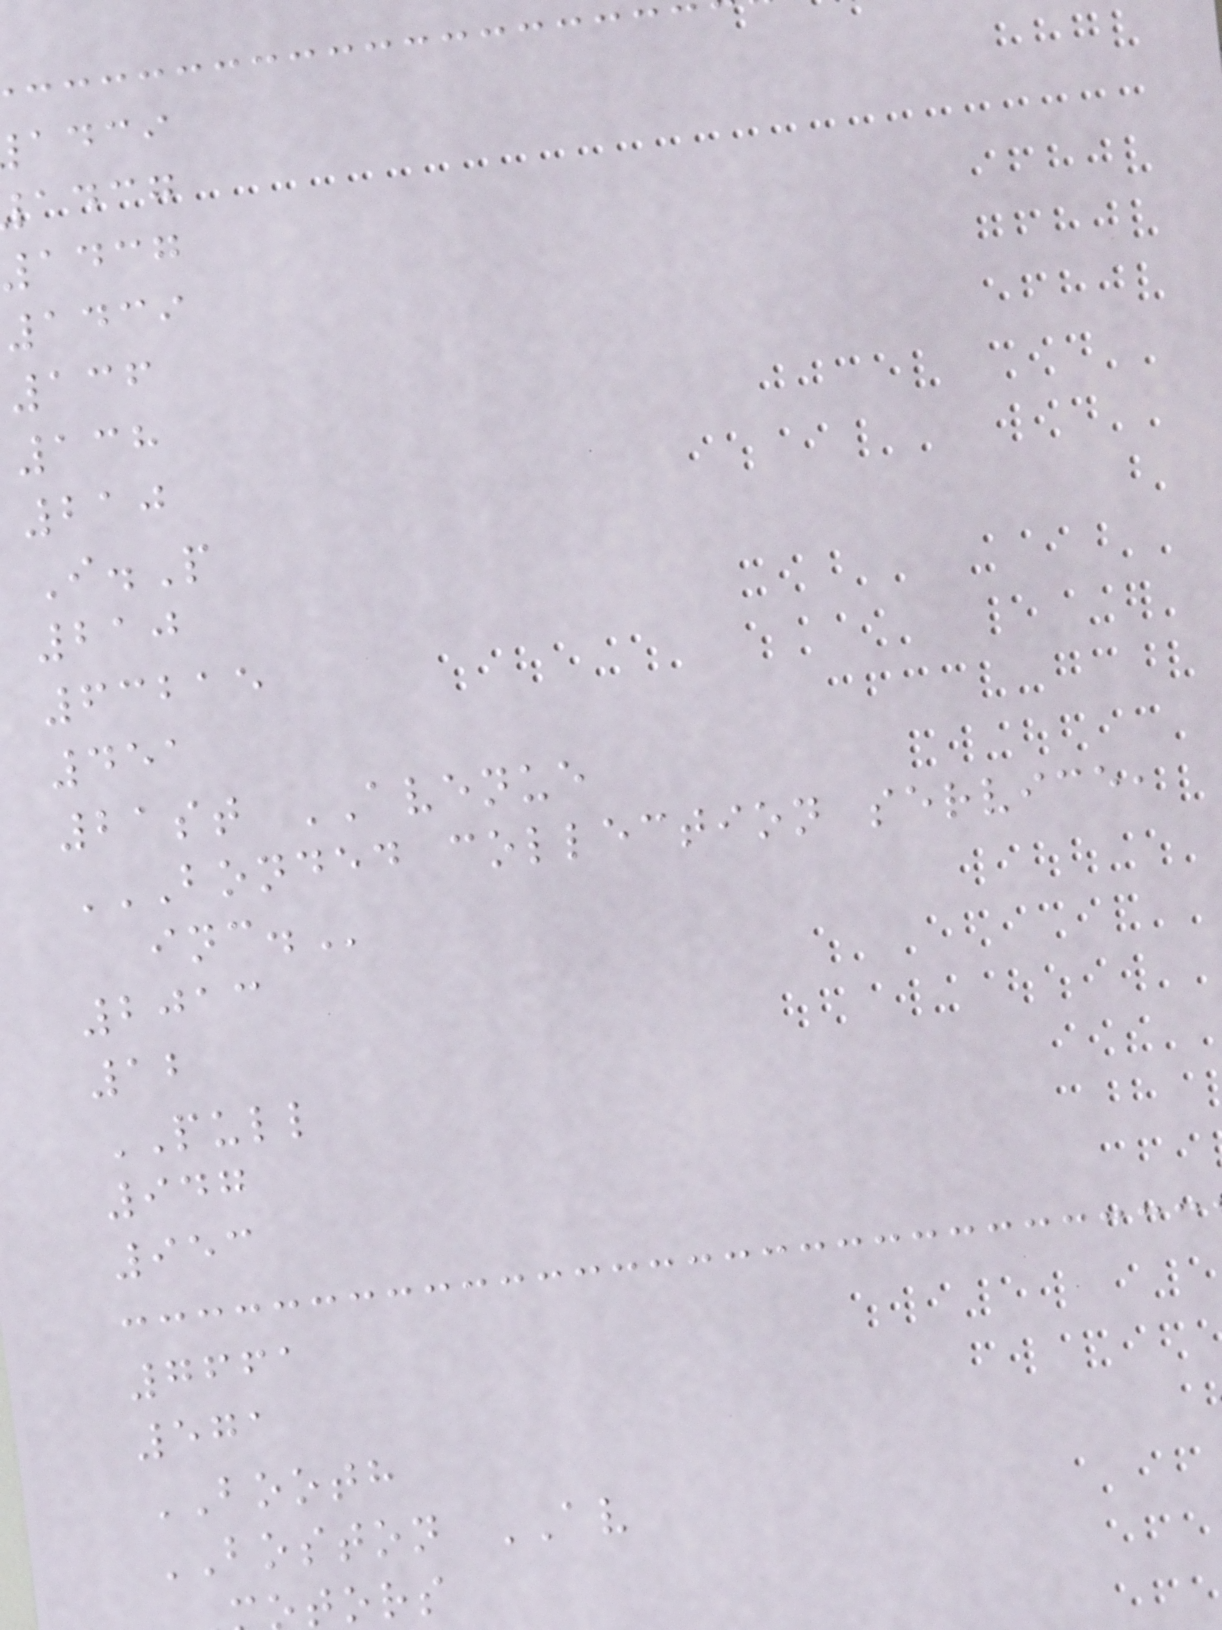adci
adcg
adcg
1439
136
138
210
I.P
210
63215
451
21st AVENUE
BONDED COLLECTION SERVICE,
2013
12
PULL
947
953
7661
571
BOOTH
BOSTON AV
tors
